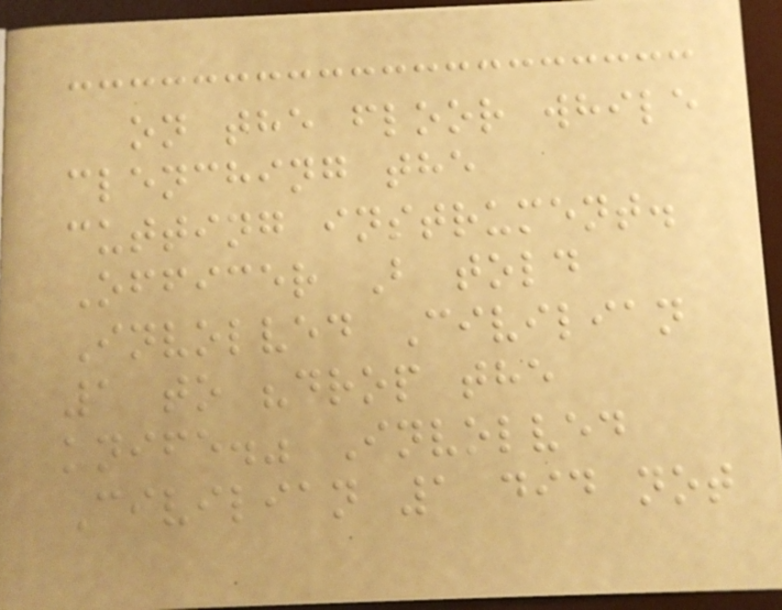on the floor while
clenching the
cutting instrument.
Officer B told
Involved Civilian
1 to "drop the
knife." Involved
Civilian 1 did not
